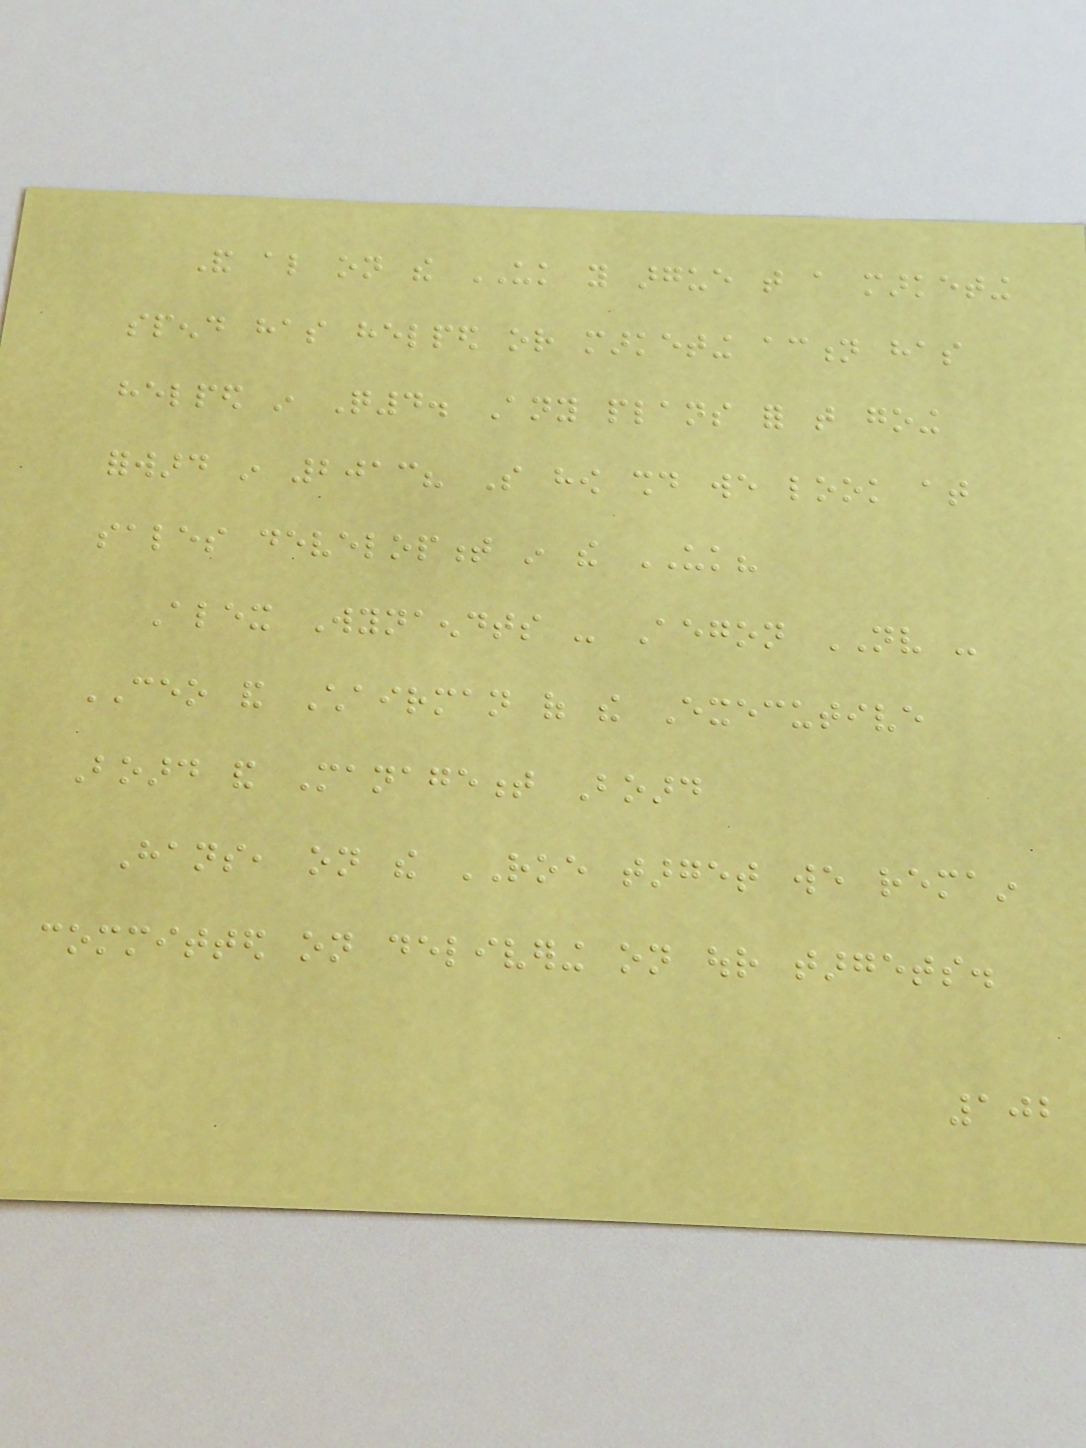And also on the UK you argue that a marketing
spend has helped or marketing action has
helped in Q4. Any plans for that going
forward in 2013? So how should we look at
sales development in the UK?
Alex Wynaendts - Aegon NV -
CEO and Chairman of the Executive
Board and Management Board
Hans, on the ROE target we remain
committed on delivering on our targets.
102
